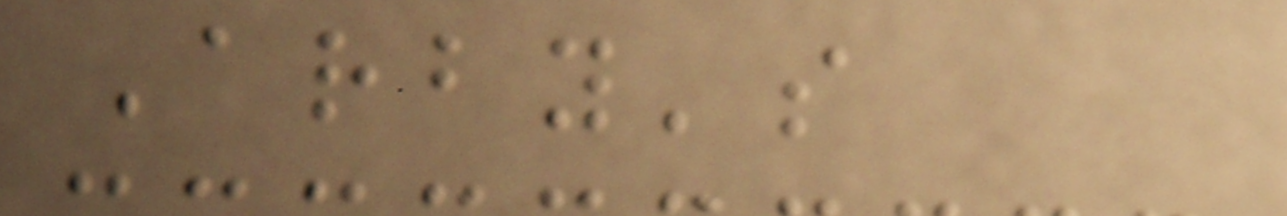Arby's
